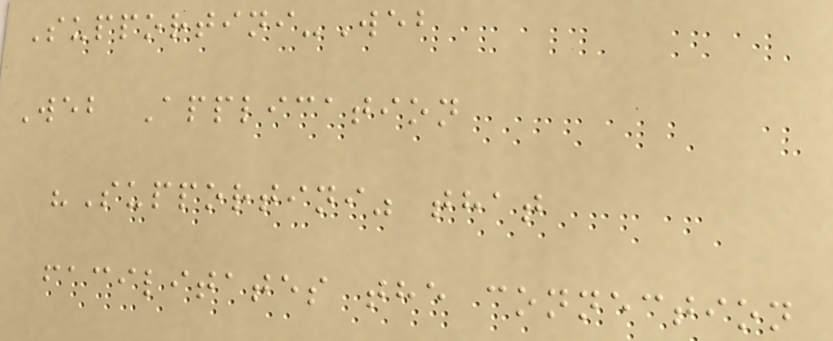Supportini-Web
Web Application
"Supportini" that
facilitates the connection
